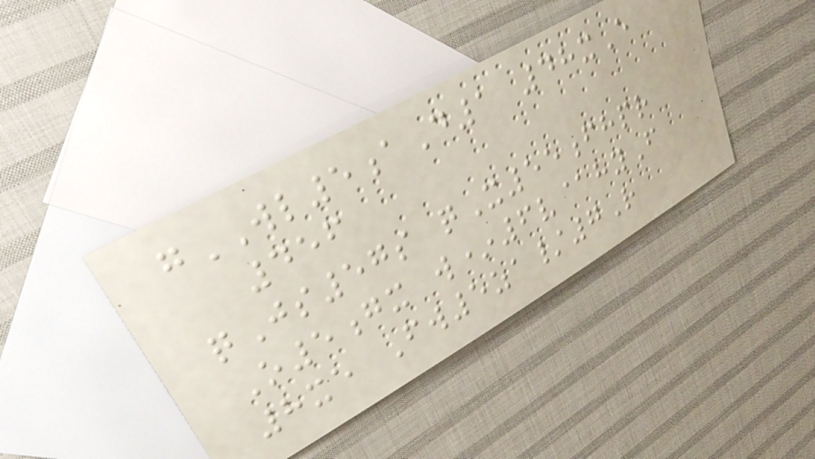gWL5aD1 48xE
456
qJs57s qX55fhpr
O5gx w*6v@hyF
8xe Fw5za/7R
